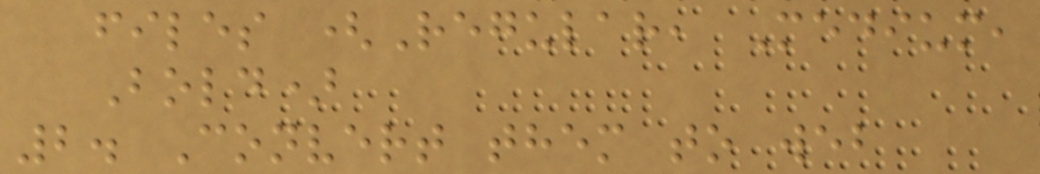files (Regular, Medium,
Bold)
2. Convert them to web
